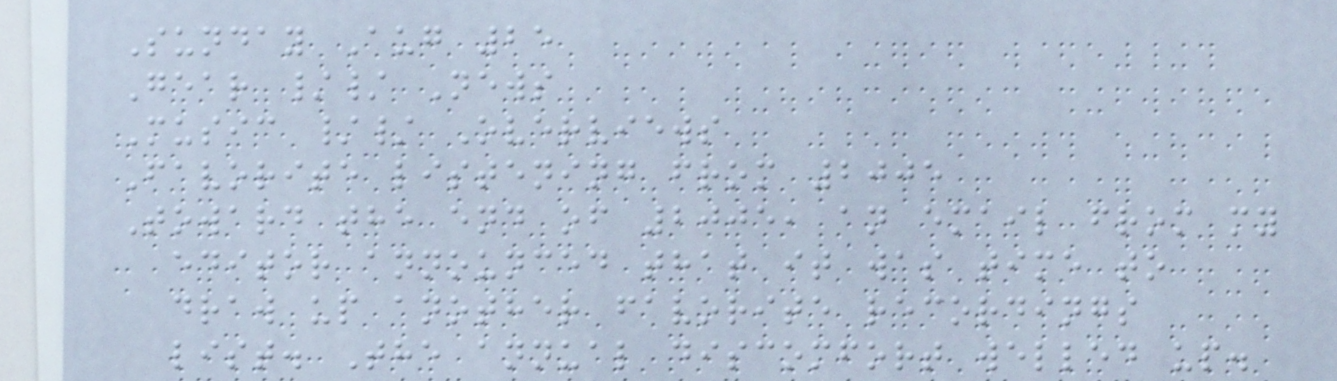Sunday Aug 25
Gear // News
Music // Overviews
Favorite listening from 2005
Toward the end of 2005, an email from my
editor announced that it was time to
draw up another favorite recordings
list. The annual discomfort welled up.
